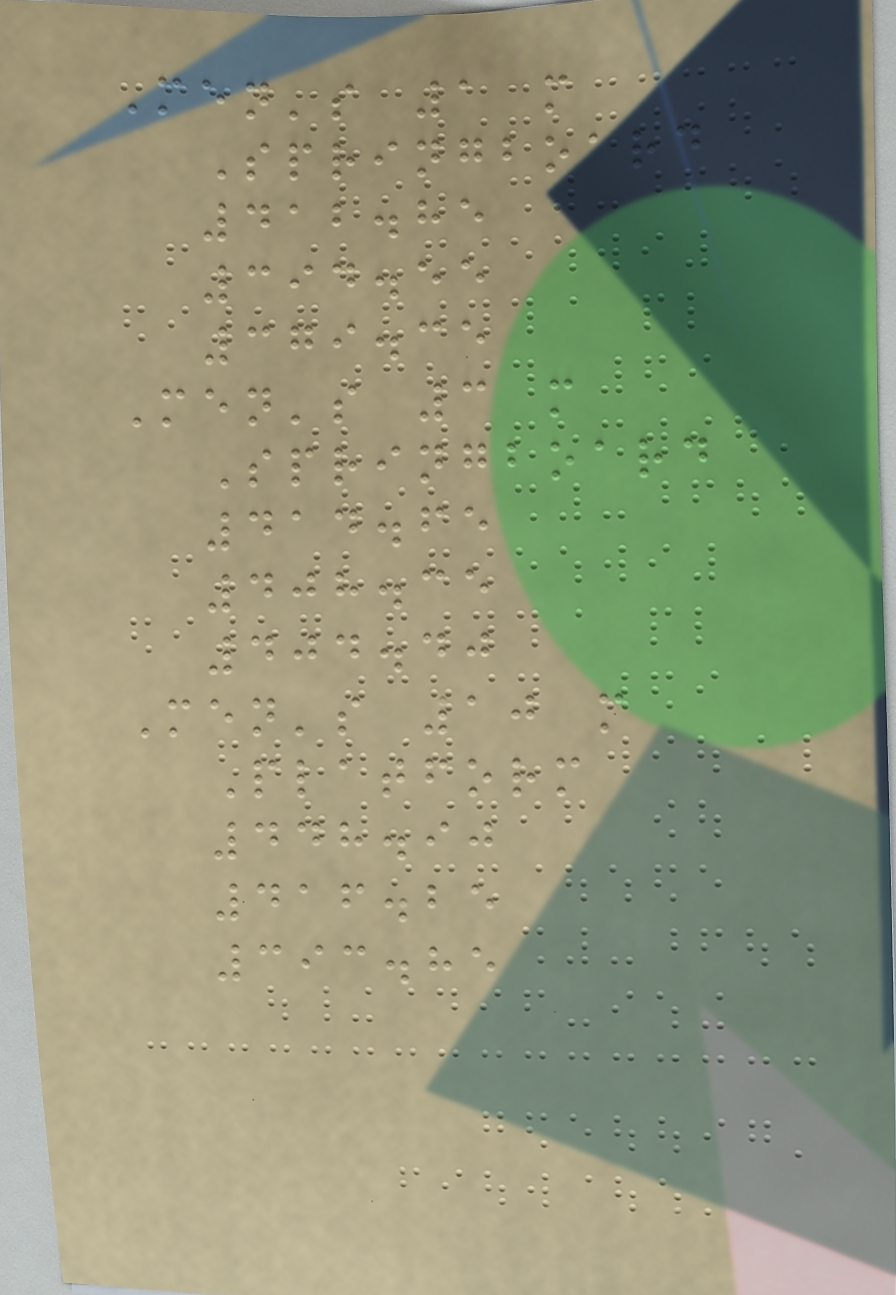Men's 1 m
Springboard
412.85
394.55
379.35
Men's 3 m
Springboard
414.65
408.35
404.40
Men's 10 m
Platform
448.90
416.25
393.85
